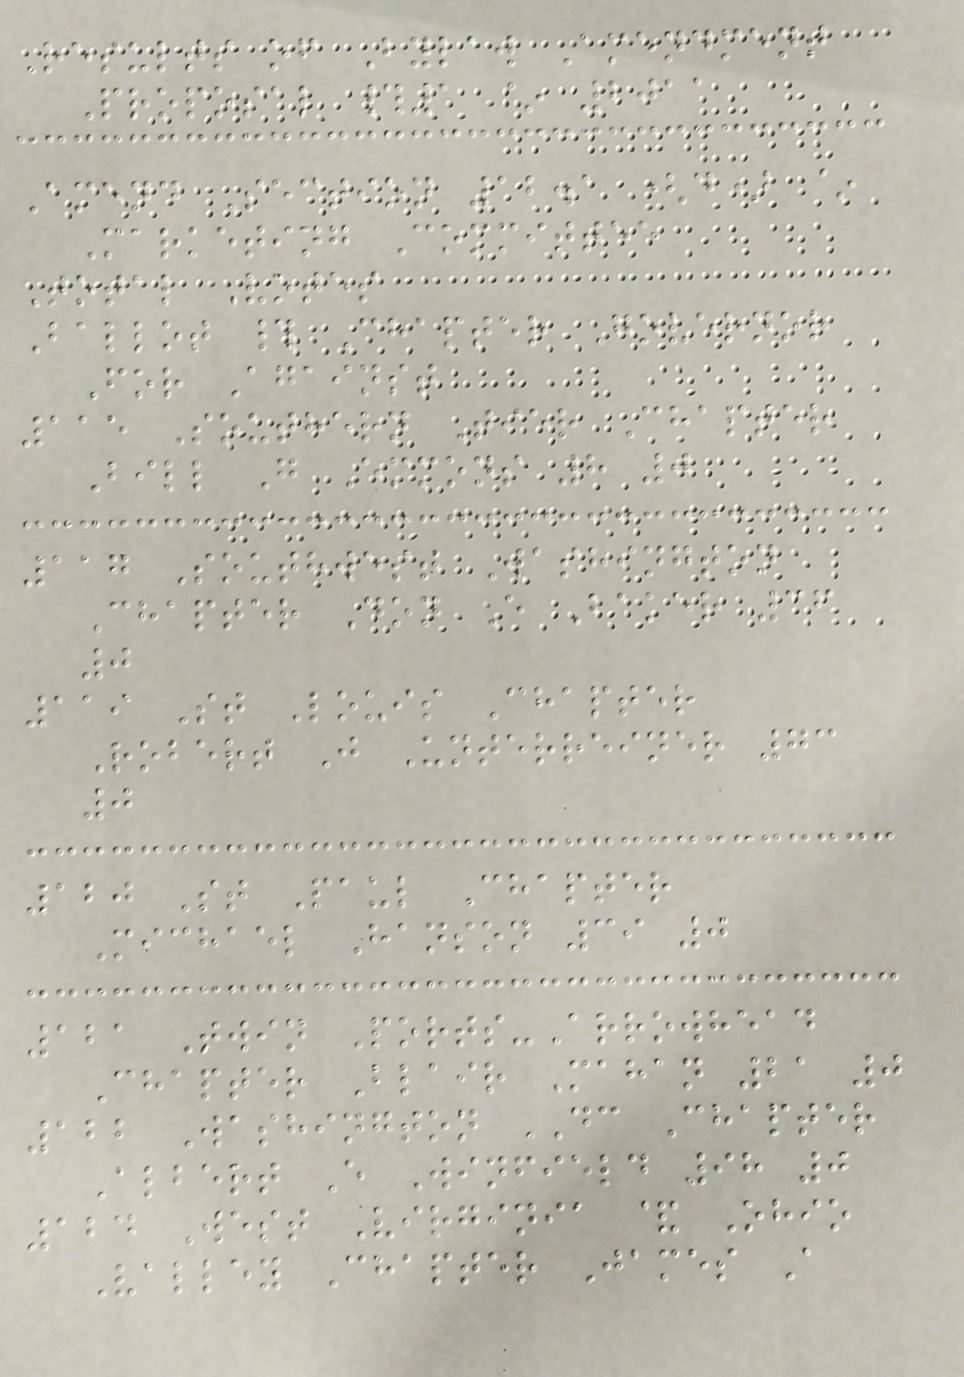Results of Bylaw Amendment
Proposal #1 ~ 2011
Amend Section 12.1 (d) ~
Marketing Committee
Total Votes
Ballot # Chapter Governor
For Against
115 Southern Tier Chapter
Bill G Emmons 8 0
117 Southwest Washington
Chapter Don E Baker 36
0
119 St Louis Chapter
Robert J Unterreiner 73
0
120 St Paul Chapter
Michael Hanson 39 0
121 Twin Ports-Arrowhead
Chapter Blair Mahan 21 0
122 Washington DC Chapter
Albert E Winfield 98 0
124 West Virginia & Ohio
Valley Chapter James A
